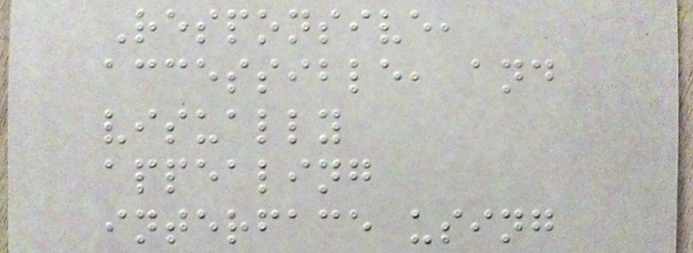Responsive,
accessible, and
visually
appealing
interface using
